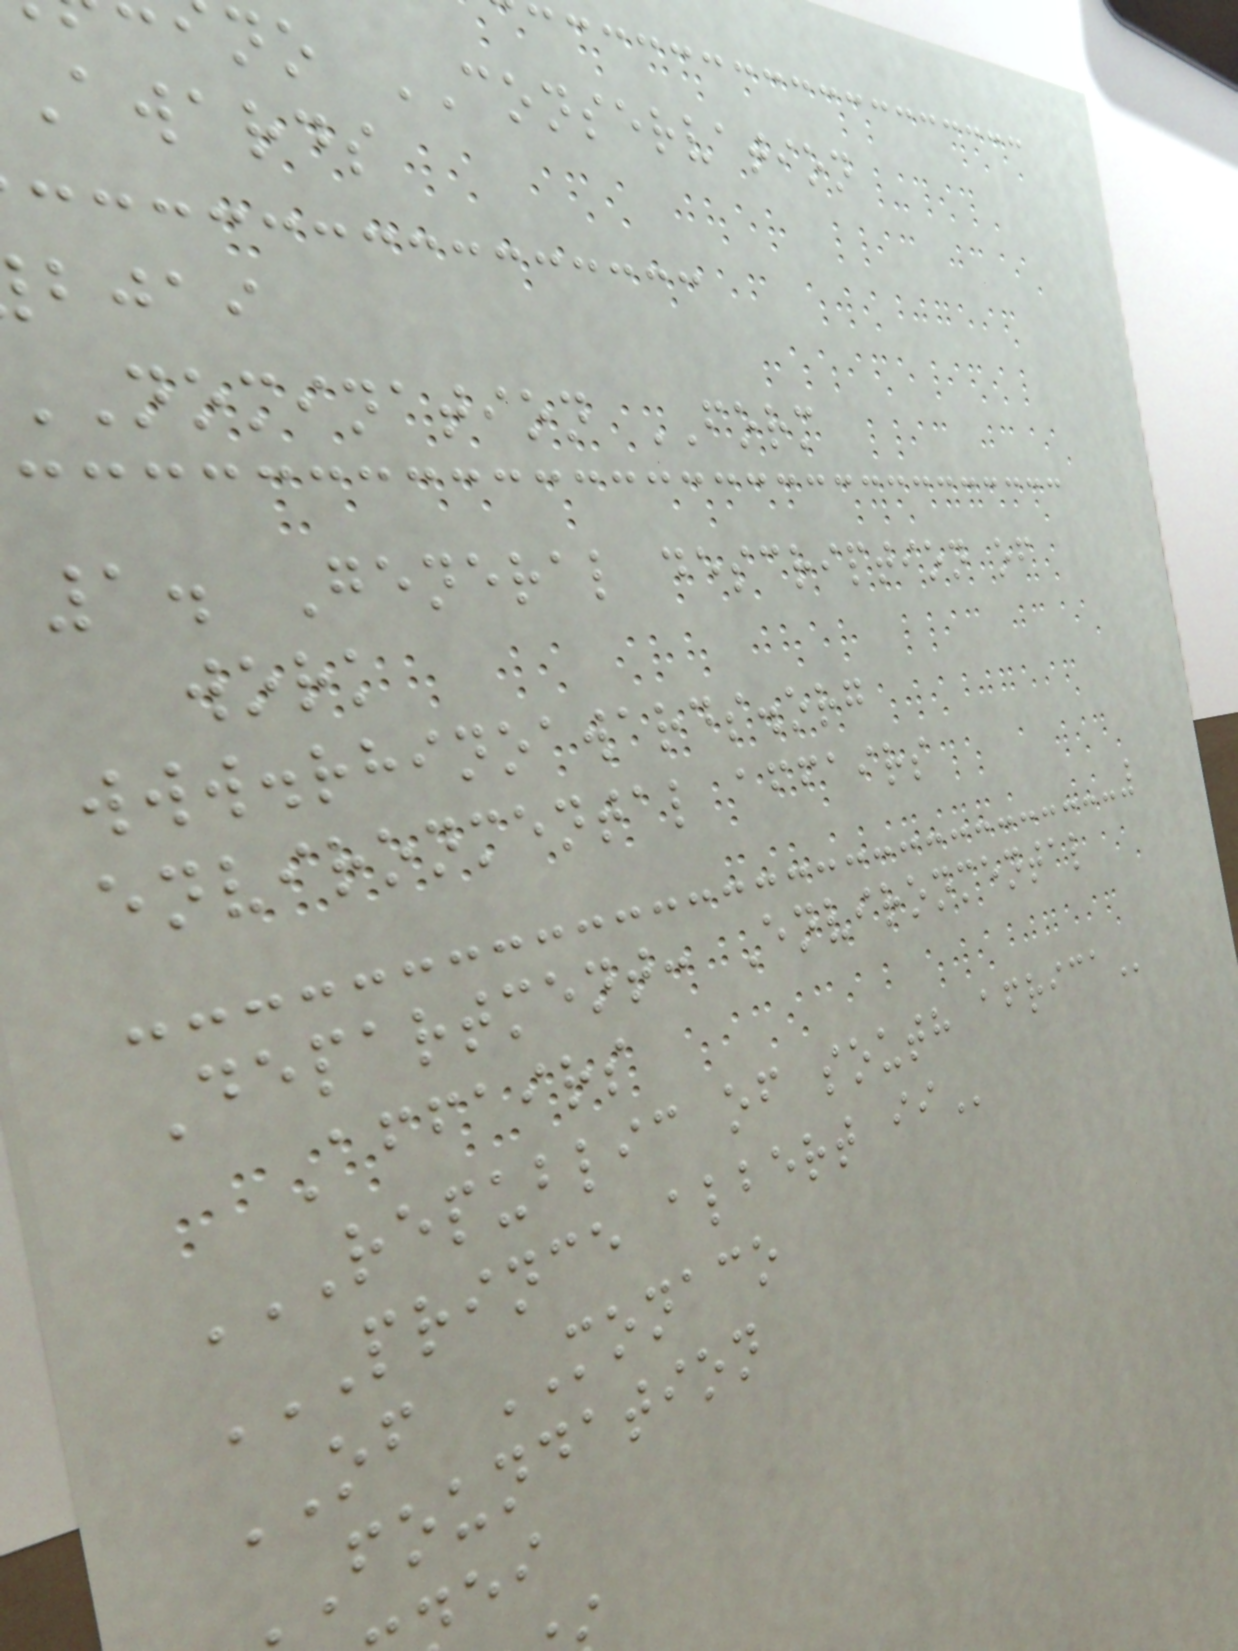no CONSERVATION
awards
bjai
nomination FORM
1. General description of
work
www.rhinoawards.org
environmental affairs
Department: Environmental
Affairs
REPUBLIC OF SOUTH AFRICA
PRINCE ALBERT II
OF MONACO
foundation
